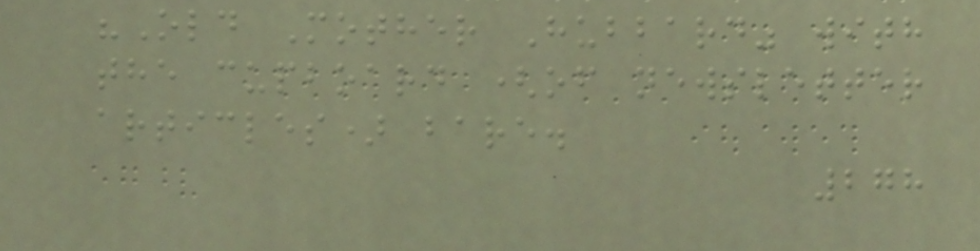"Old Mother Hubbard" with
the cupboard (of newsletter
articles) bare.
278
